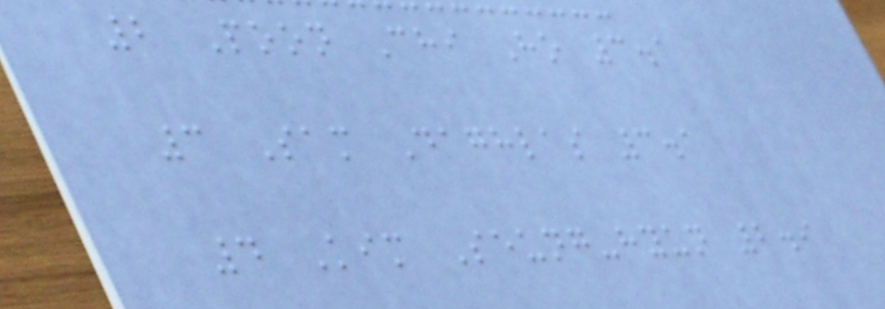2 Poon Chi Ho 3.1
3 Sam Daghlas 3.1
4 Kim Seung-hyun 2.9
